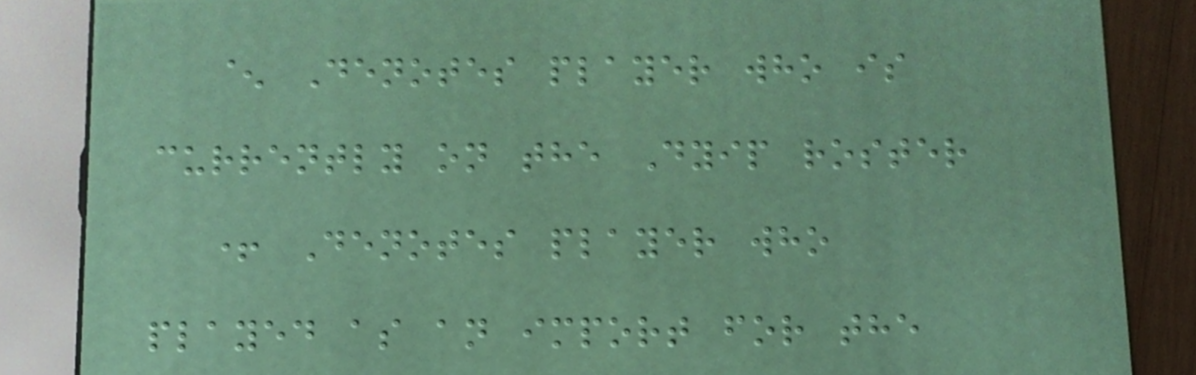^ Denotes player who is
currently on the Dyip roster
+ Denotes player who
played as an import for the
